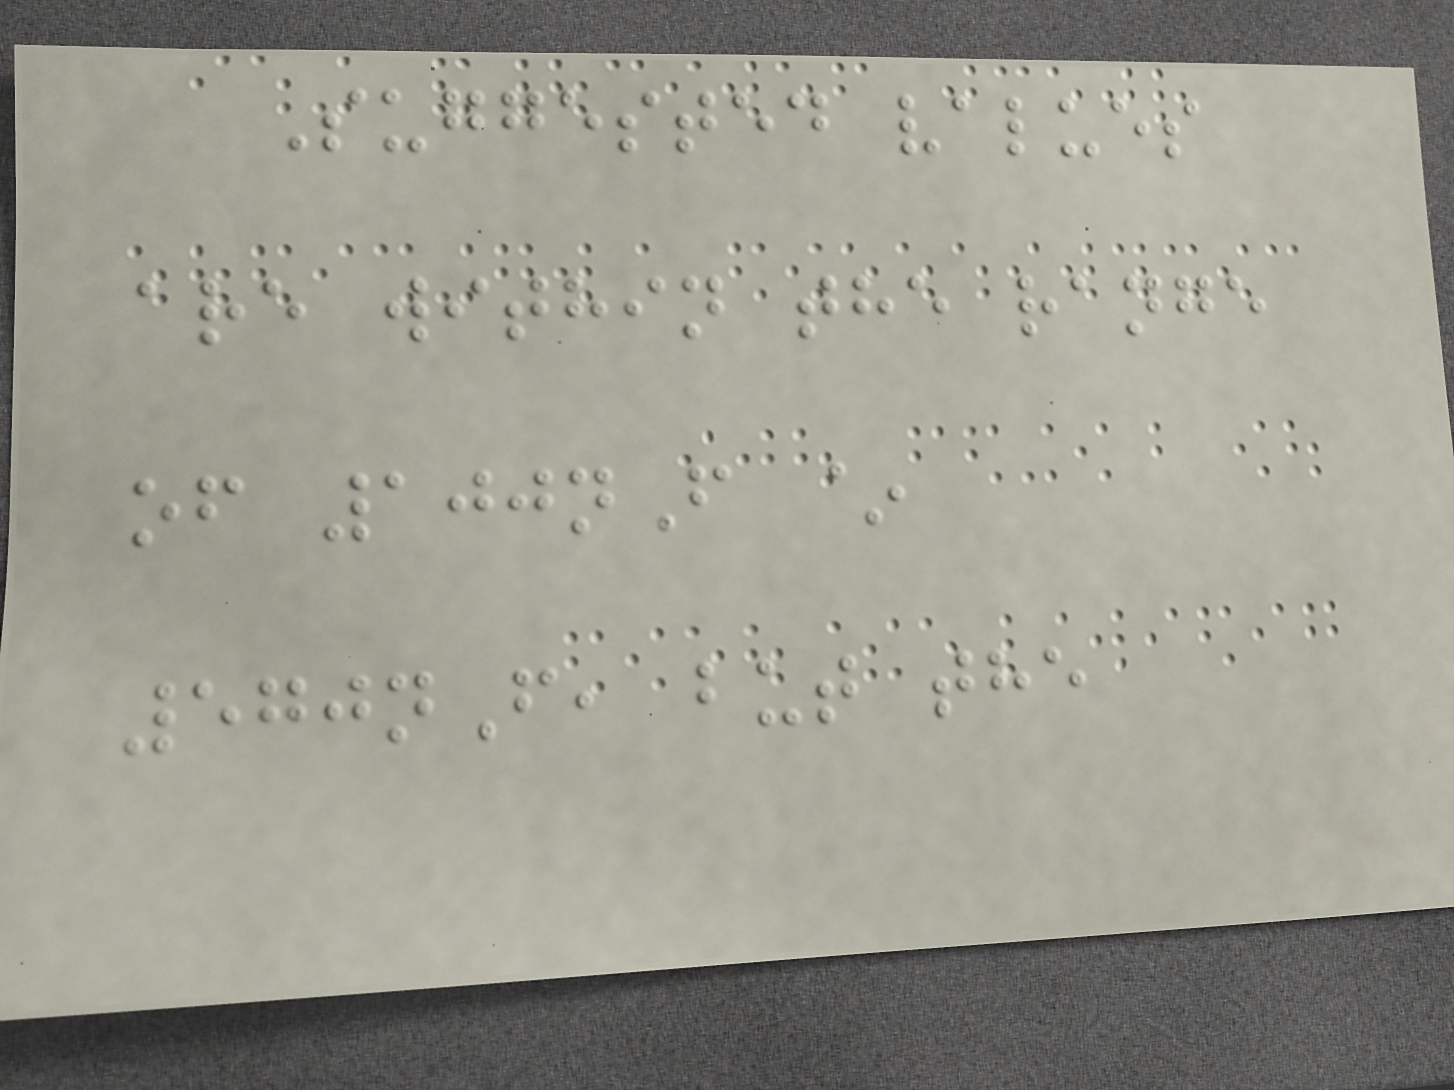Suggested values
are within the range
of 100nF ~
570nF, but the
